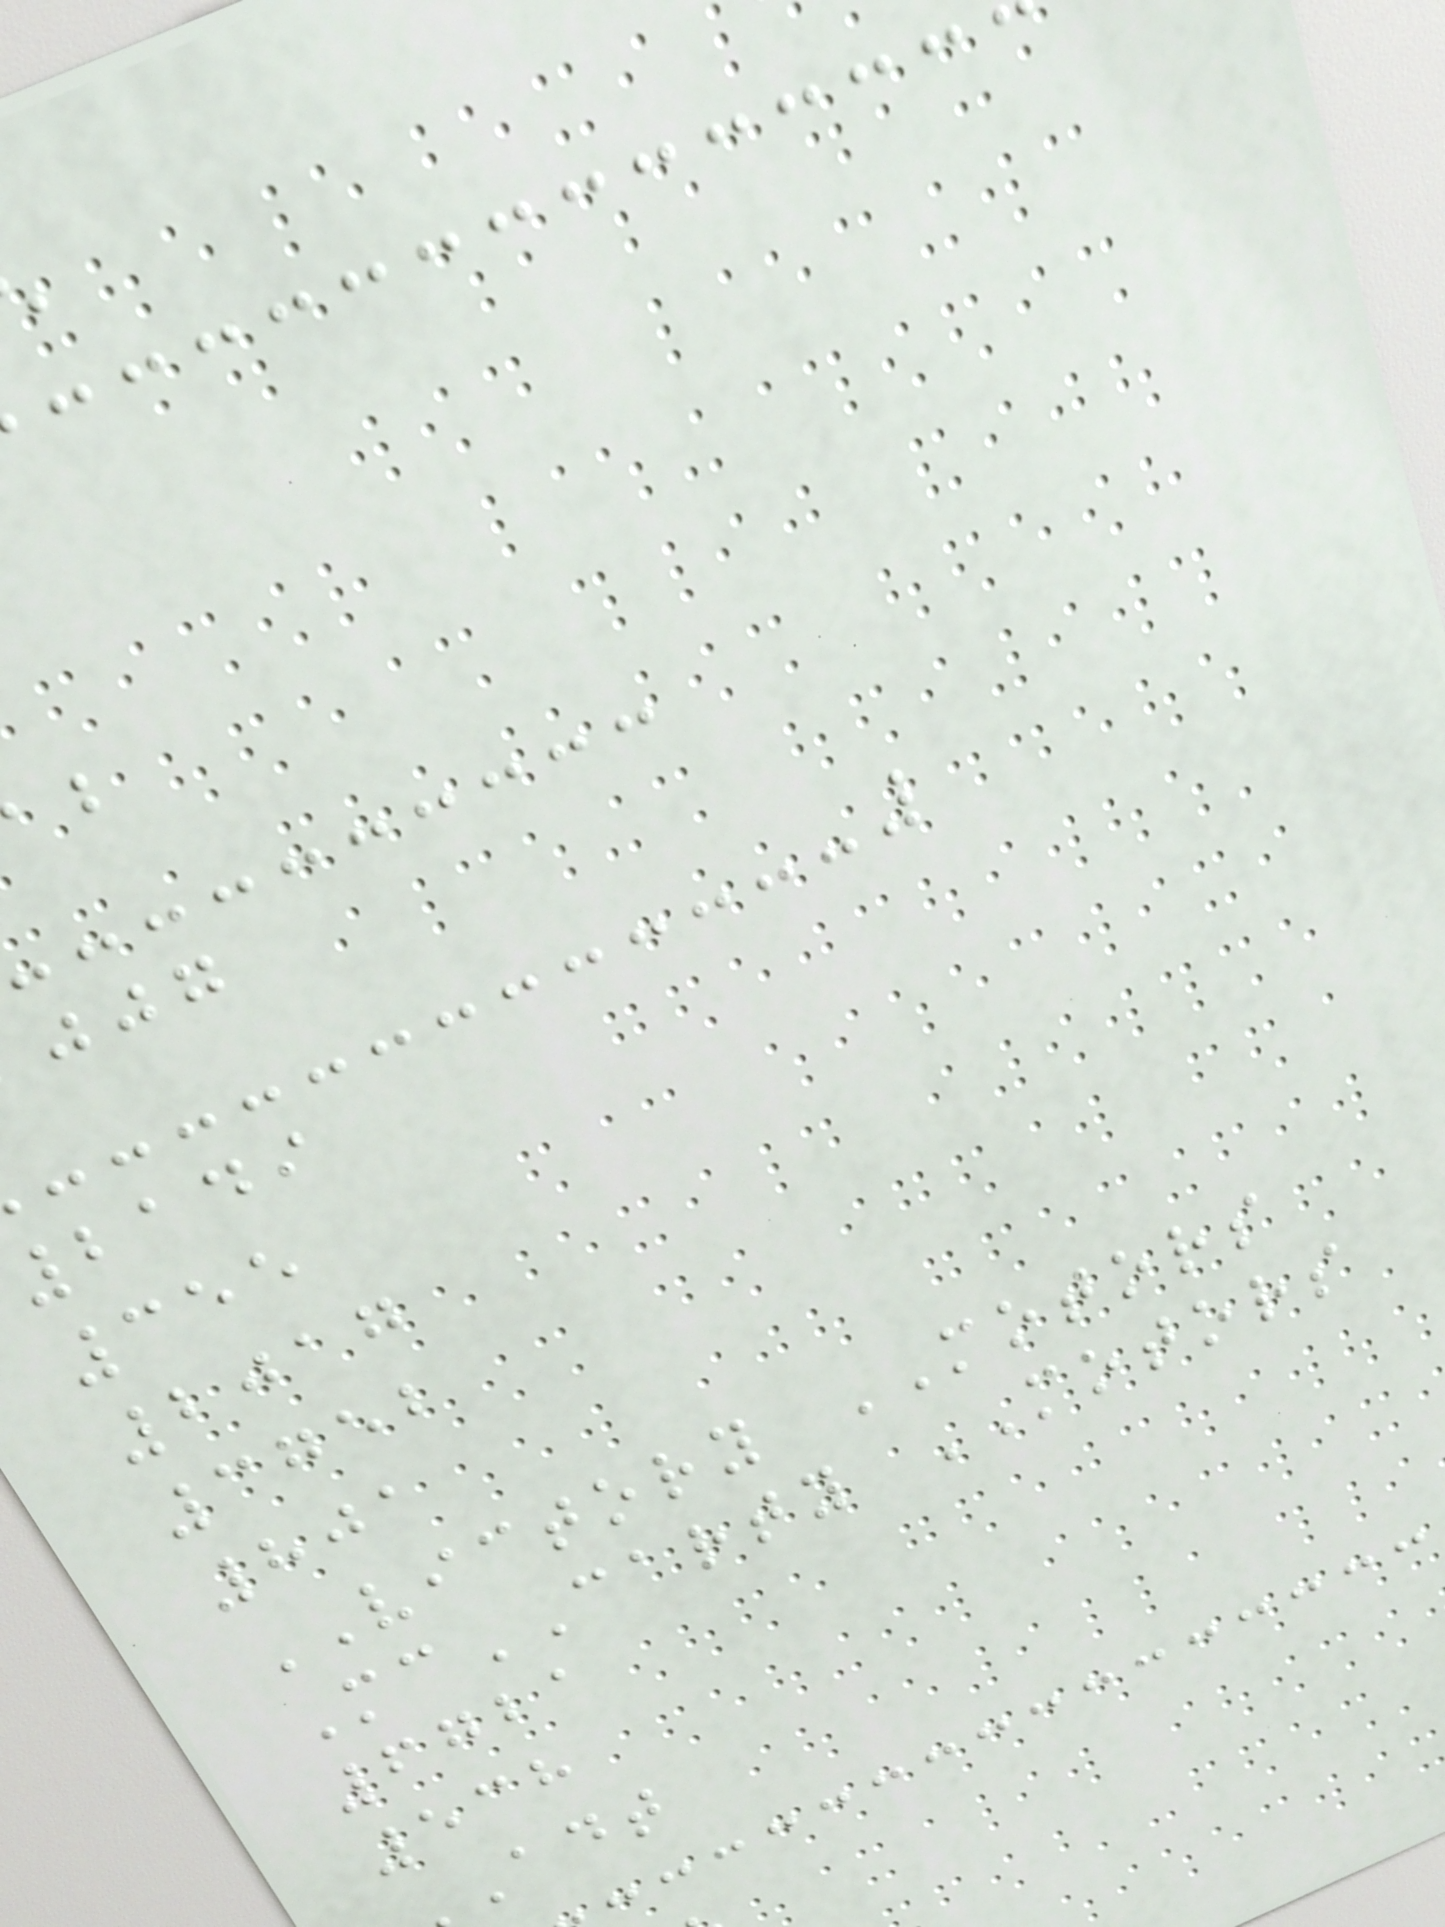2149
355
2017
3752
801
VICTORY MOTORS
McCARTY MOTORS
6721
538
